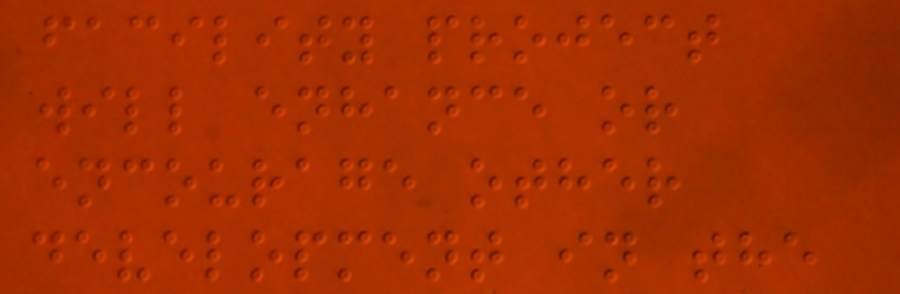facility project
will enhance or
encourage other
development in the
